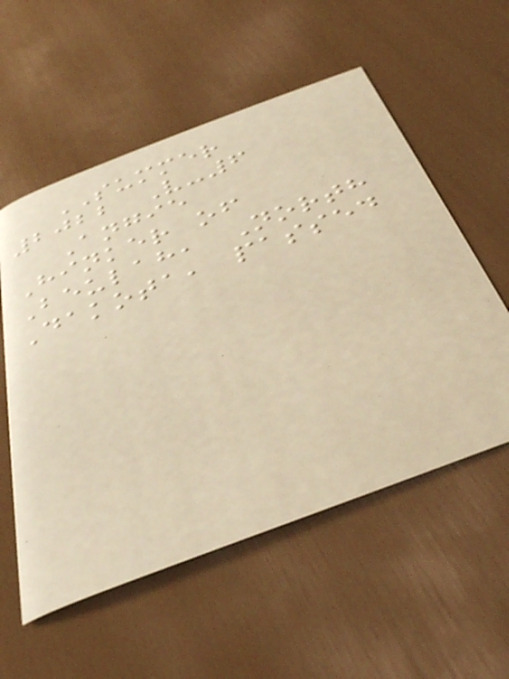SUMMER
2022 V-6
Angie
Hinker of
Beulah, North
Dakota, passed
